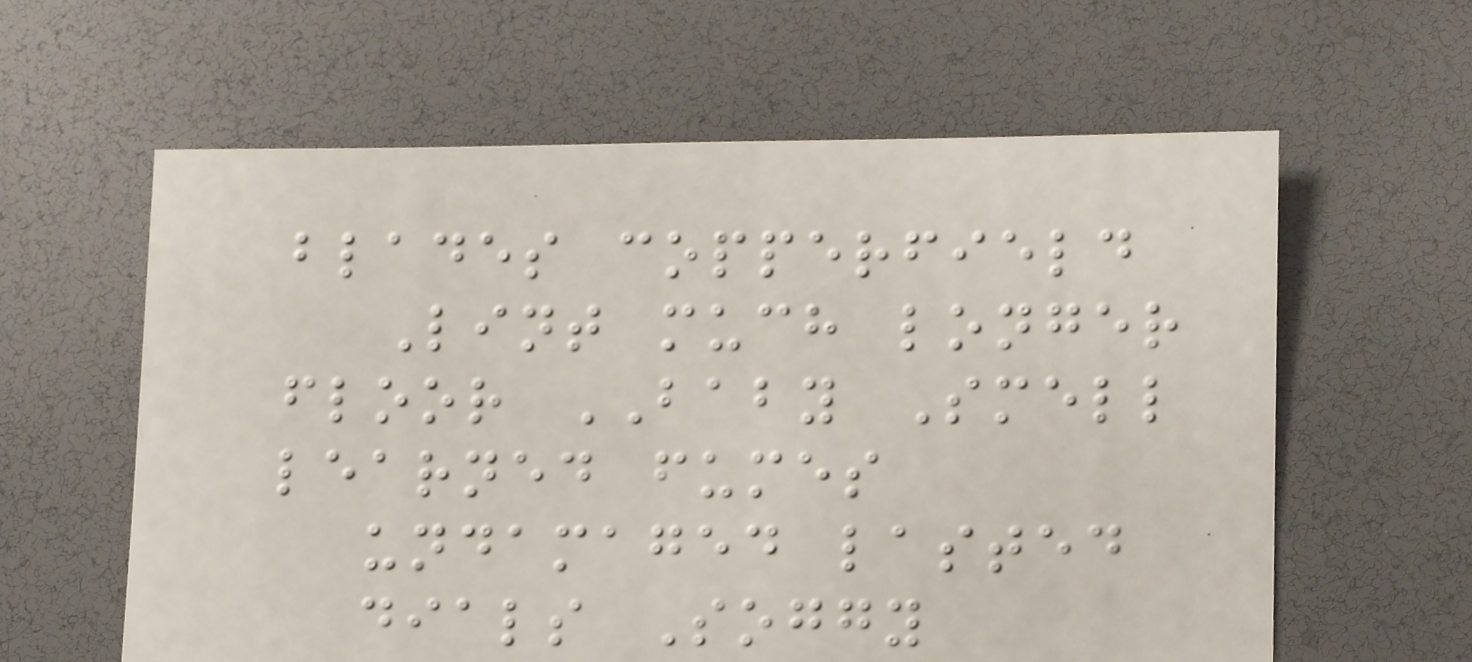blades copperfield
Lint much longer
floor BABY Smell
learned fumes
undamaged lasted
dials Soggy
